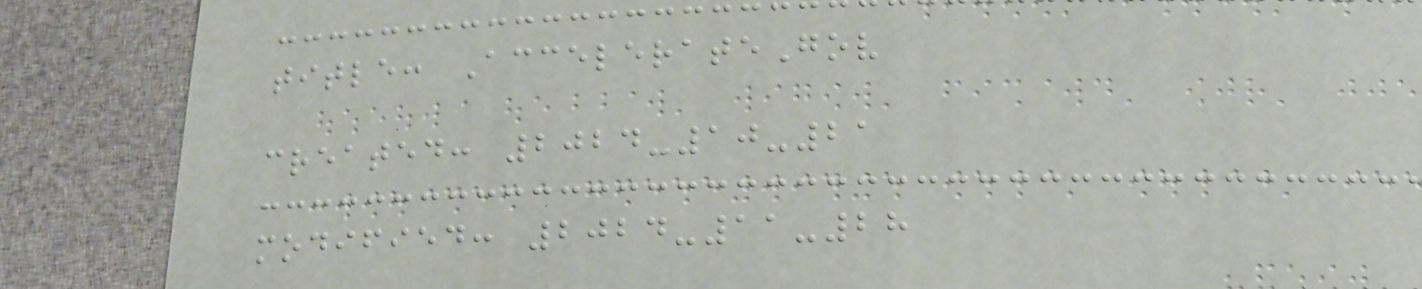title: AccelerateGov
created: 2024-10-21
modified: 2024-11-28
